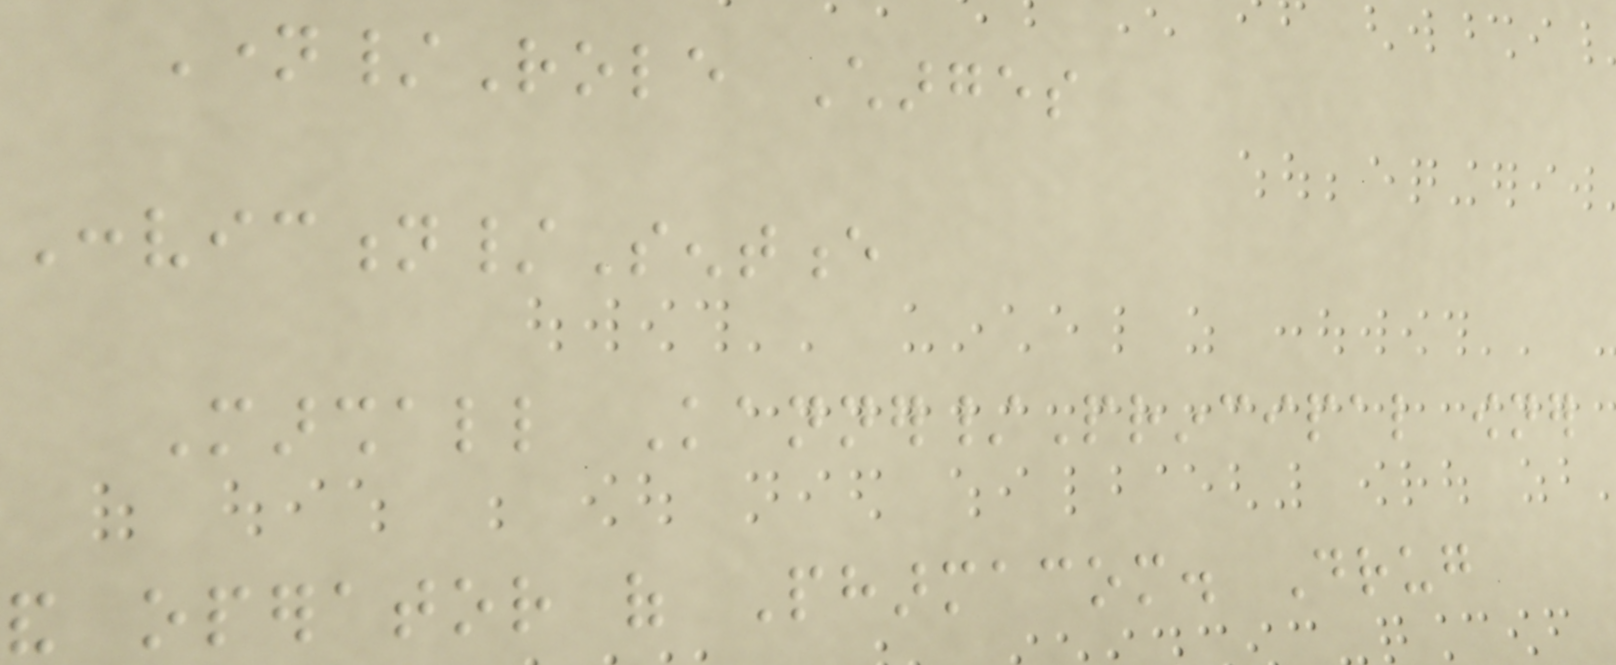Name/Role Charges
Conviction/Sentence
Marshall Kanner/Principal owner
and operator of Pharmacom. Drug
